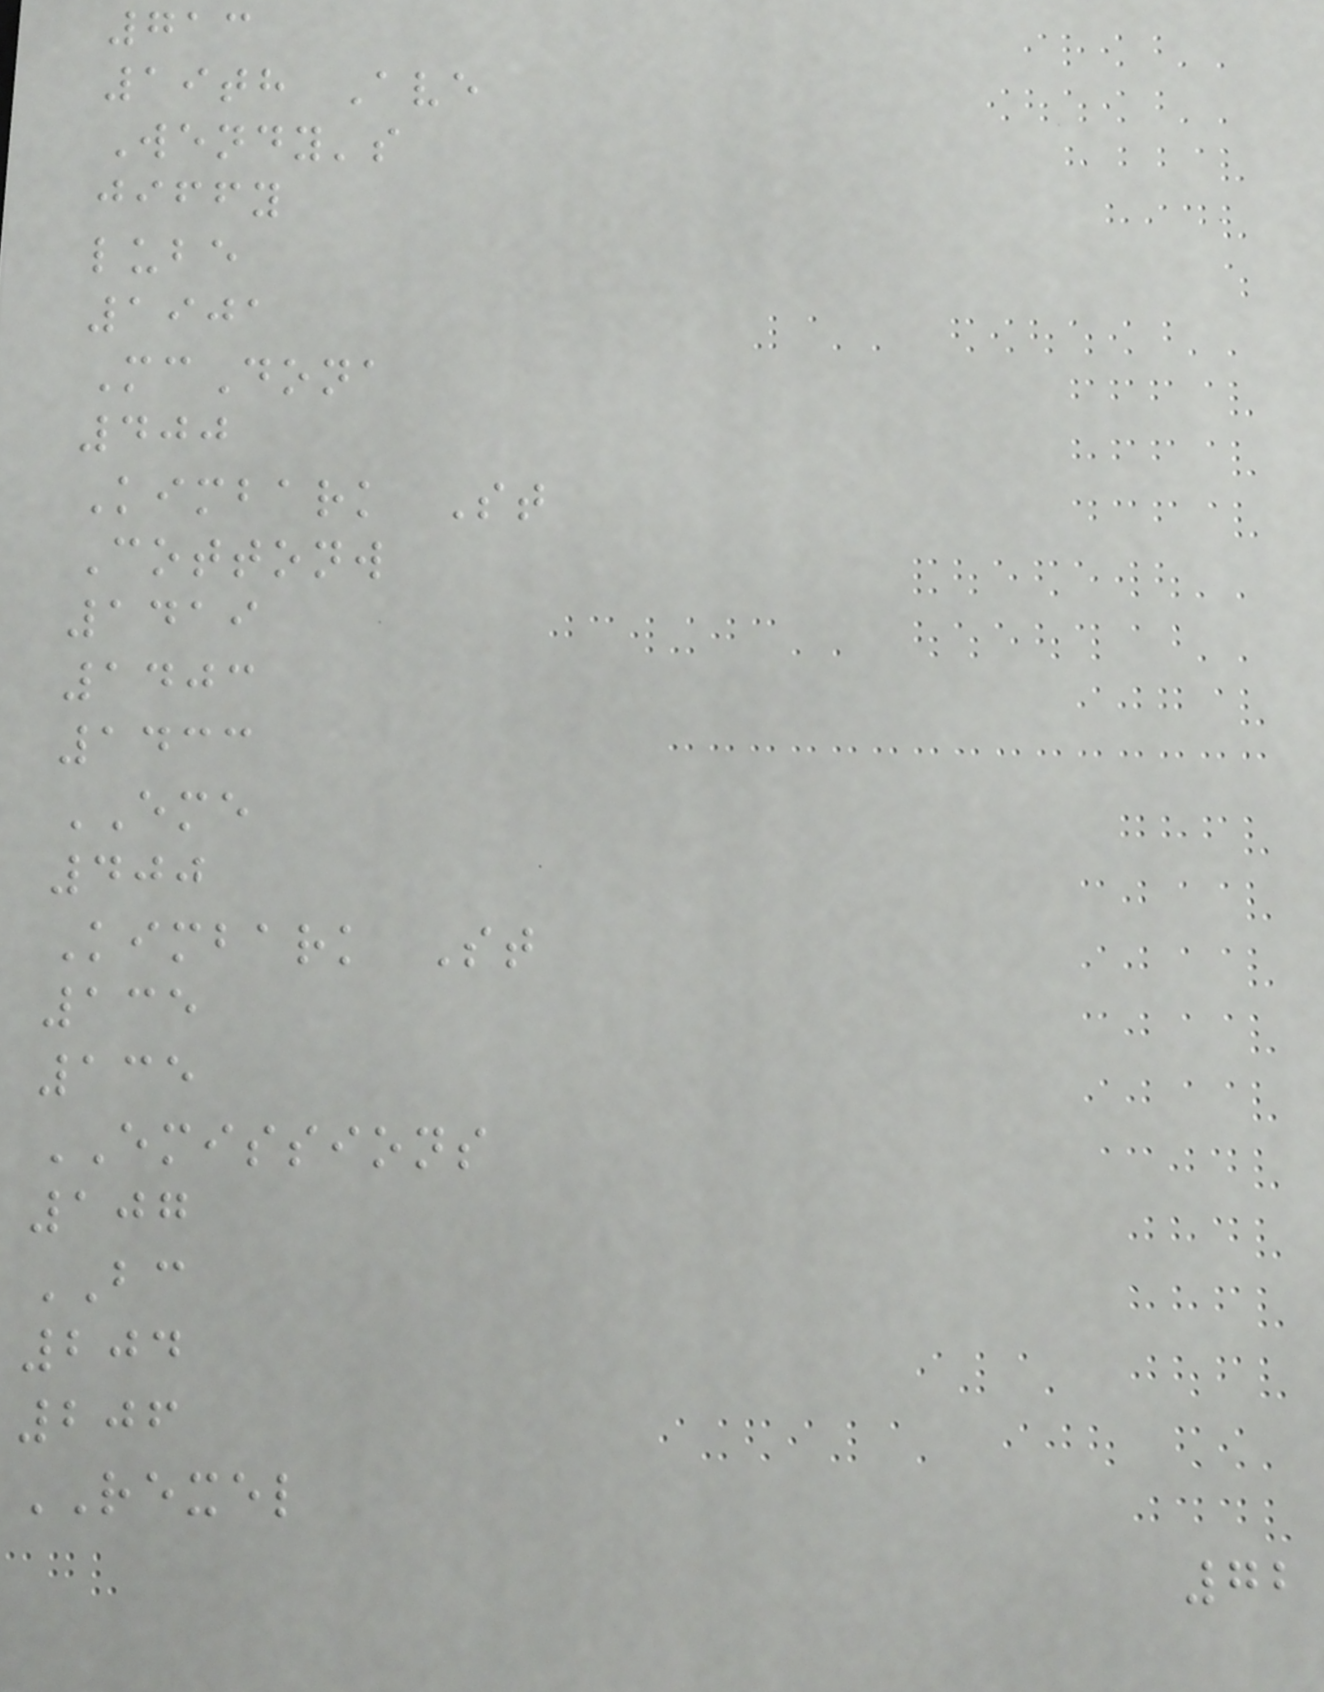713
19th Ave
Wendy's
jiffy
lube
1901
McDona
400
Kimbark St
Cottonw
1419
1403
1433
EME
400
Kimbark St
135
135
EMISSIONS
107
BC
204
206
REXEL
72
